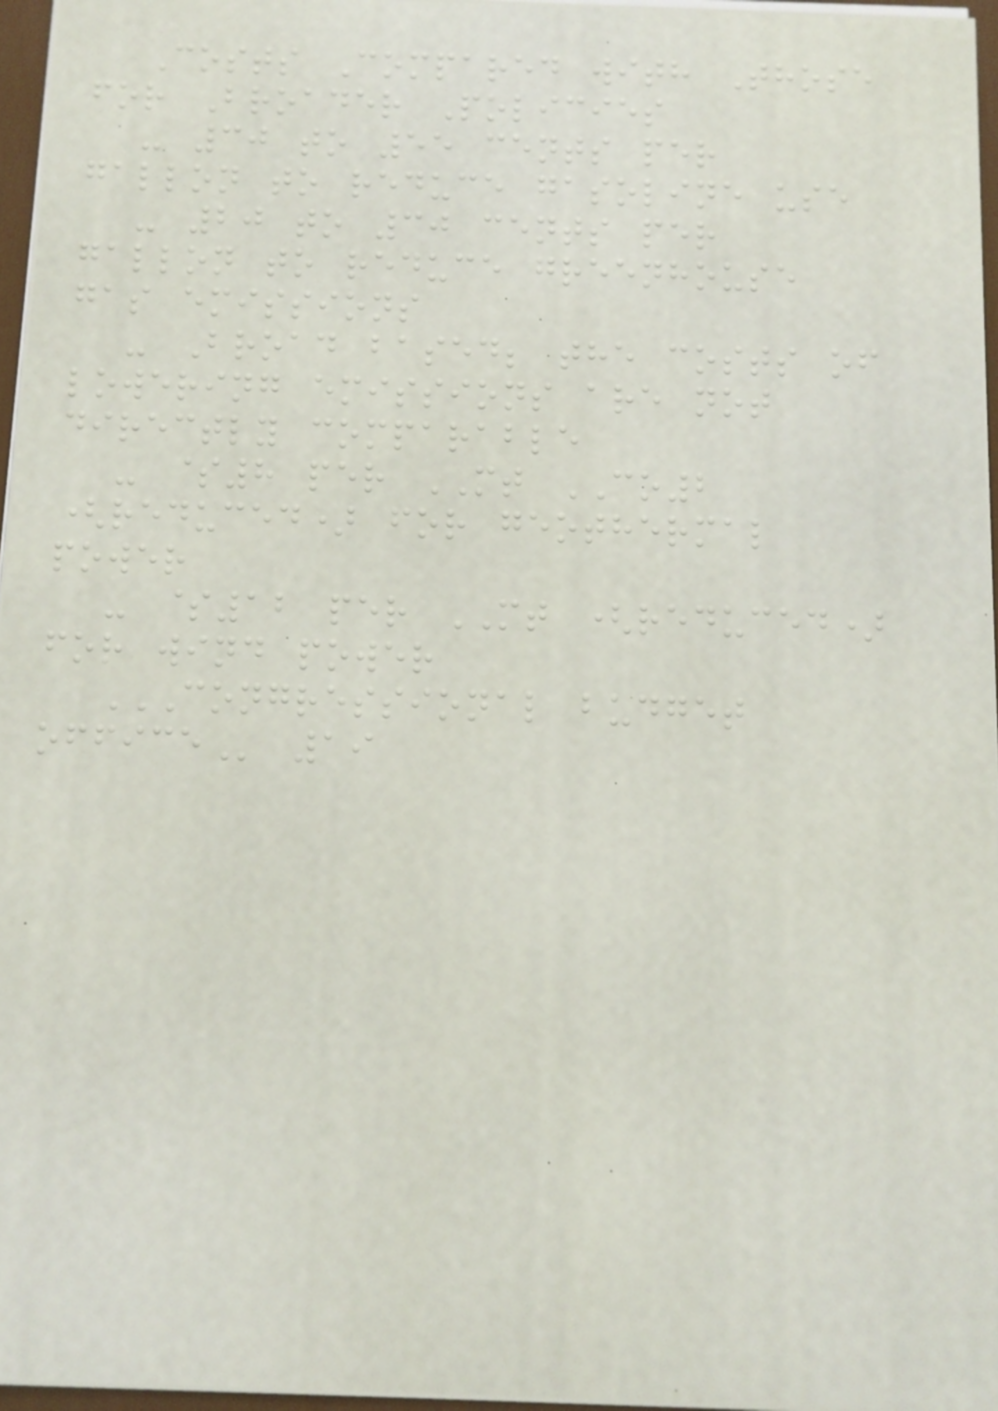Costs Compared with Those
for Broader Policies
- 30 to 55 cents per
gallon to reduce gasoline use
- 20 to 30 cents per
gallon to reduce greenhouse
gas emissions
- Broad based; the costs of
lowering emissions are not
directly comparable
- $8 per MT CO2
(reduced) for geothermal
power
- $12 per MT (reduced)
for wind power
CONGRESSIONAL BUDGET
OFFICE 19
